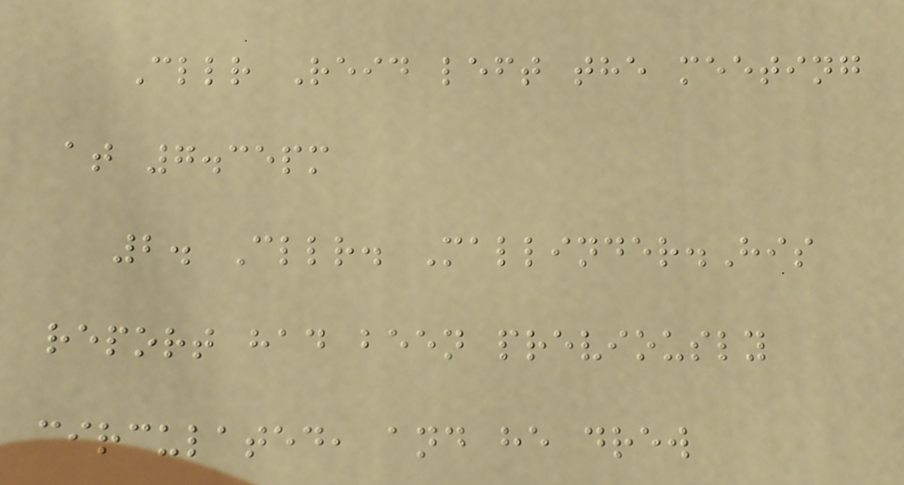Cllr Reid left the meeting
at 7.35pm
2. Cllr. Mallinder.His
report had been previously
circulated, and he drew
